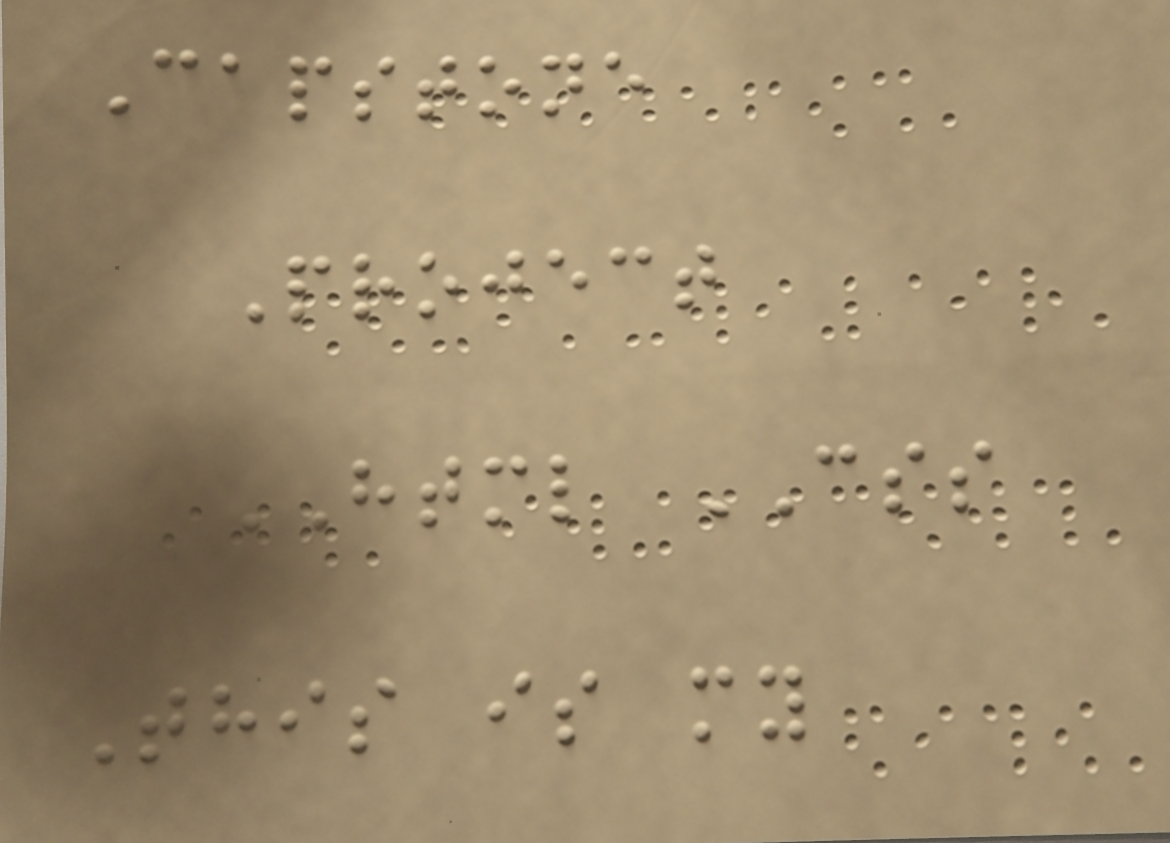Capstone
Project
HTML CSS
This is my
